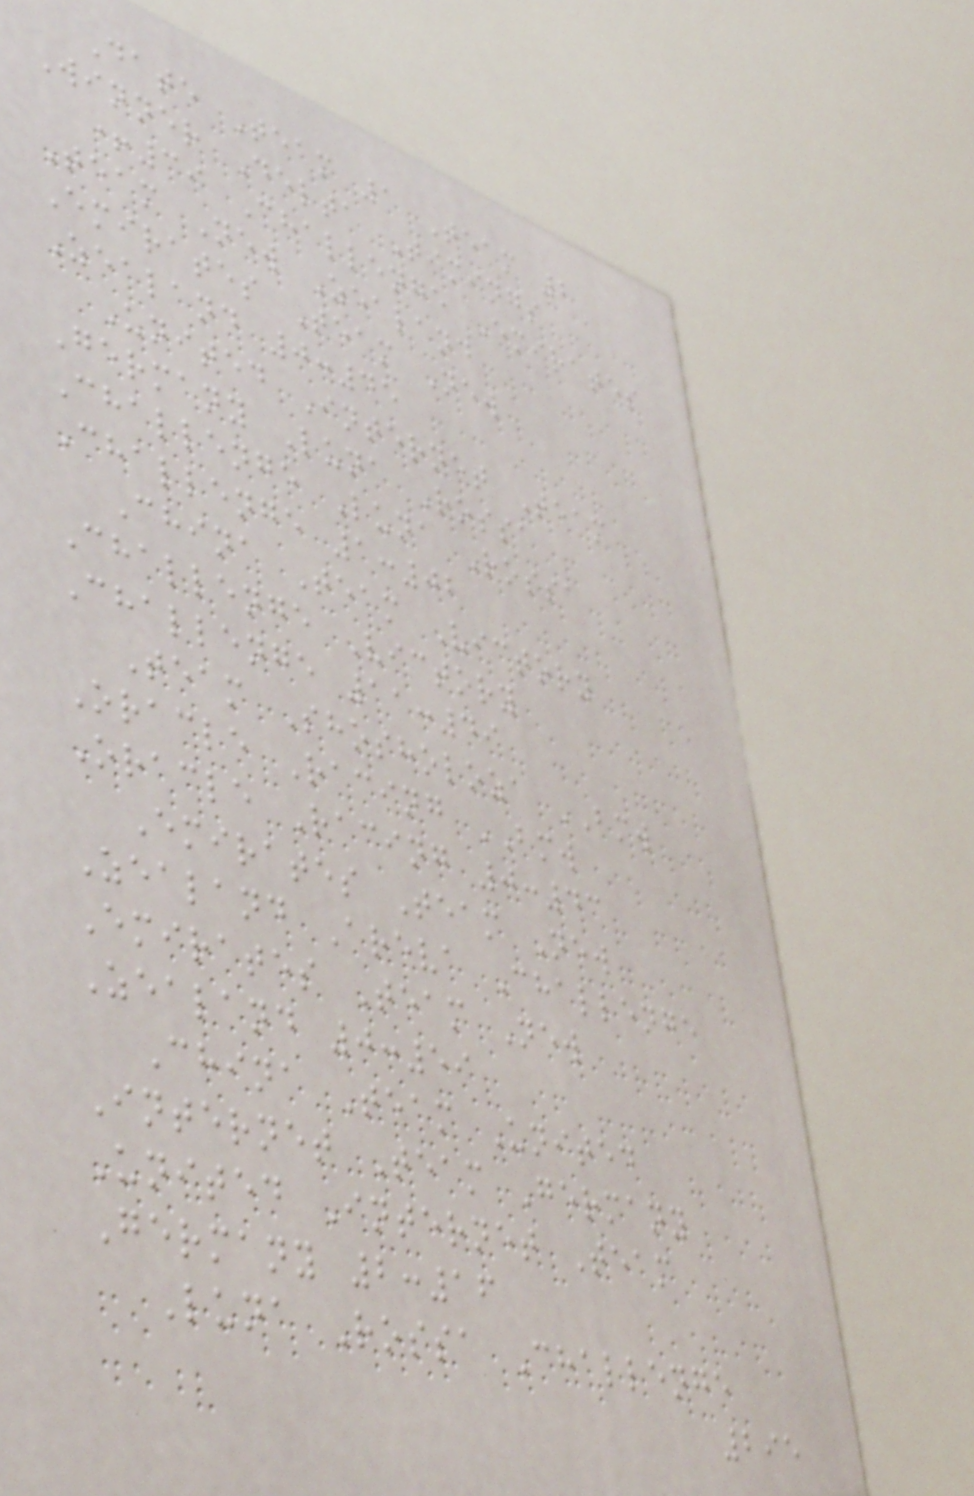Date Team 1 Team 2
Winner Delta Timings
+39 Challenge Emirates
Team New Zealand
Emirates Team New
Zealand 0:45
United Internet Team
Germany Luna Rossa
Challenge Luna Rossa
Challenge 1:02
China Team Victory
Challenge Victory
Challenge 11:49
Team Shosholoza BMW
Oracle Racing BMW
Oracle Racing 0:43
Emirates Team New
Zealand Areva Challenge
Emirates Team New
Zealand 0:59
China Team United
Internet Team Germany
United Internet Team
Germany 2:16
Luna Rossa Challenge
295
